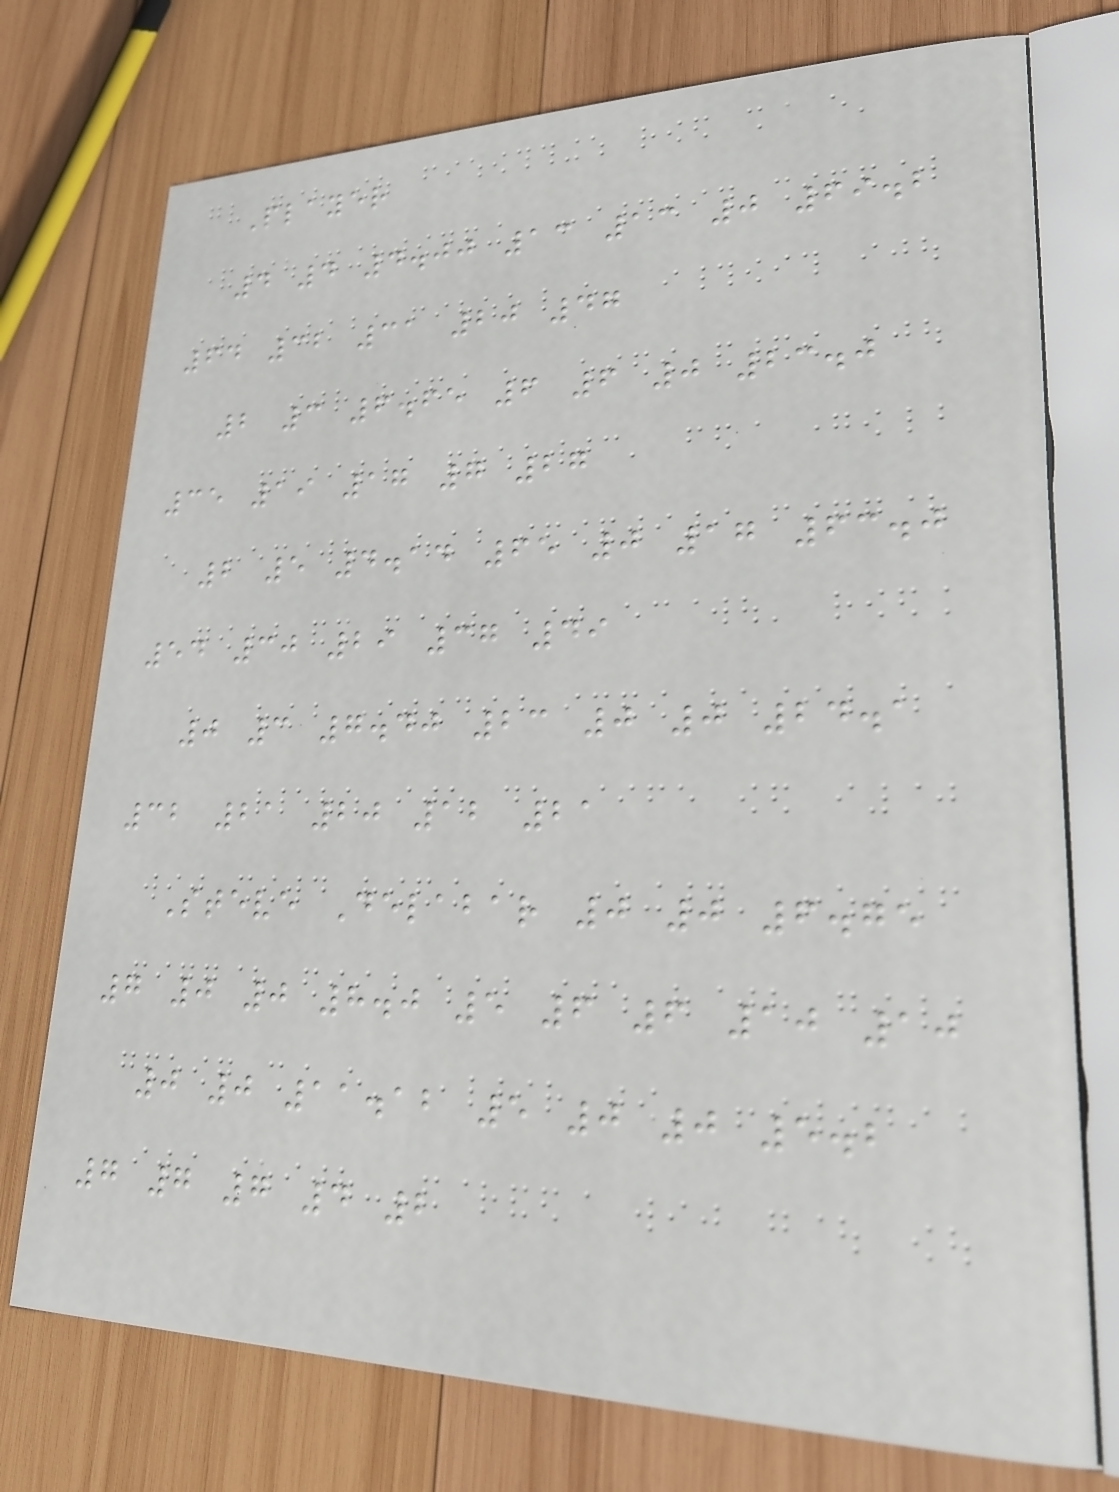Player
4 4 4.00 13 13 0 69.2
64 32 31 20 47
2 3 6.65 6 6 0 23.0
35 19 17 7 27
2 5 4.14 65 0 17 63.0
54 30 29 37 49
0 3 7.40 23 0 0 24.1
32 21 20 12 21
Steve Delabar 0 0 6.75
7 0 0 8.0 5 6 6 10 10
0 0 11.12 5 0 0 5.2
7 7 7 4 2
